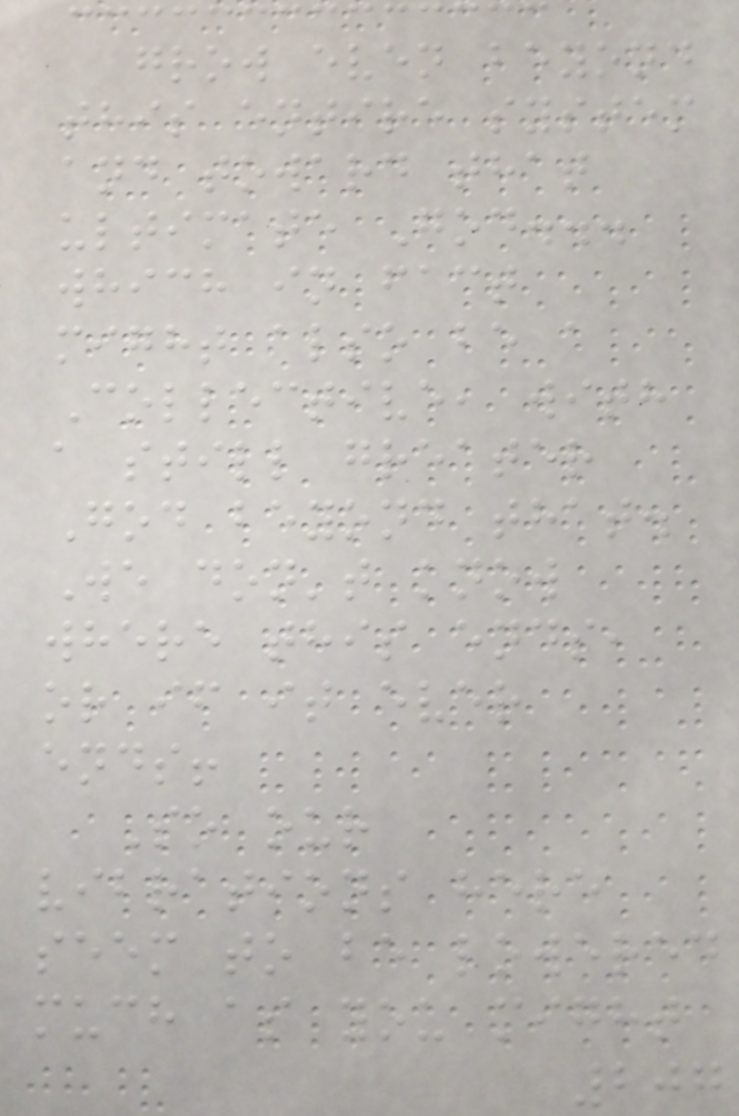grow even beyond
this entire system
and toward that
ultimate God...
which in fact
might also be a
Collective, with
a still greater
God beyond that.
We don't know
where this ends,
or if it ever
ends!
So our
vibrations here
seem to be lowered
much as you might
207
